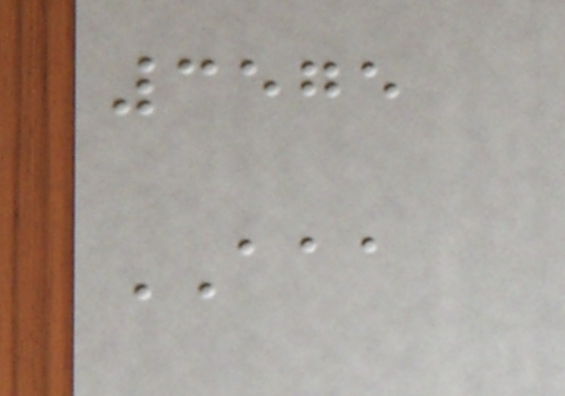3575
AAA
